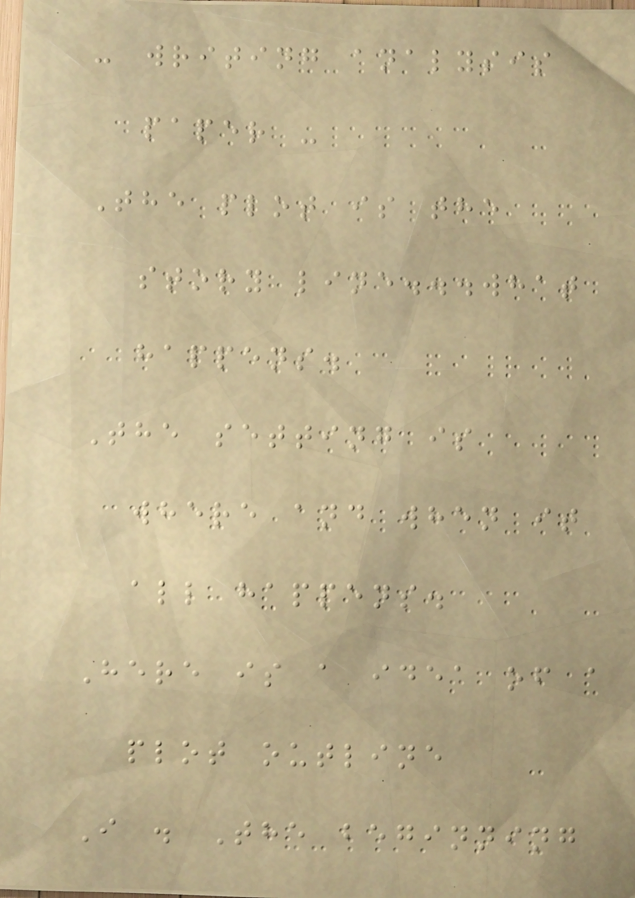- writing analysis
paper -
The plot is the
story line...what
happens.
The setting is
where and when it
all happens.
Here is a idea of a
plot outline
I . The beginning
